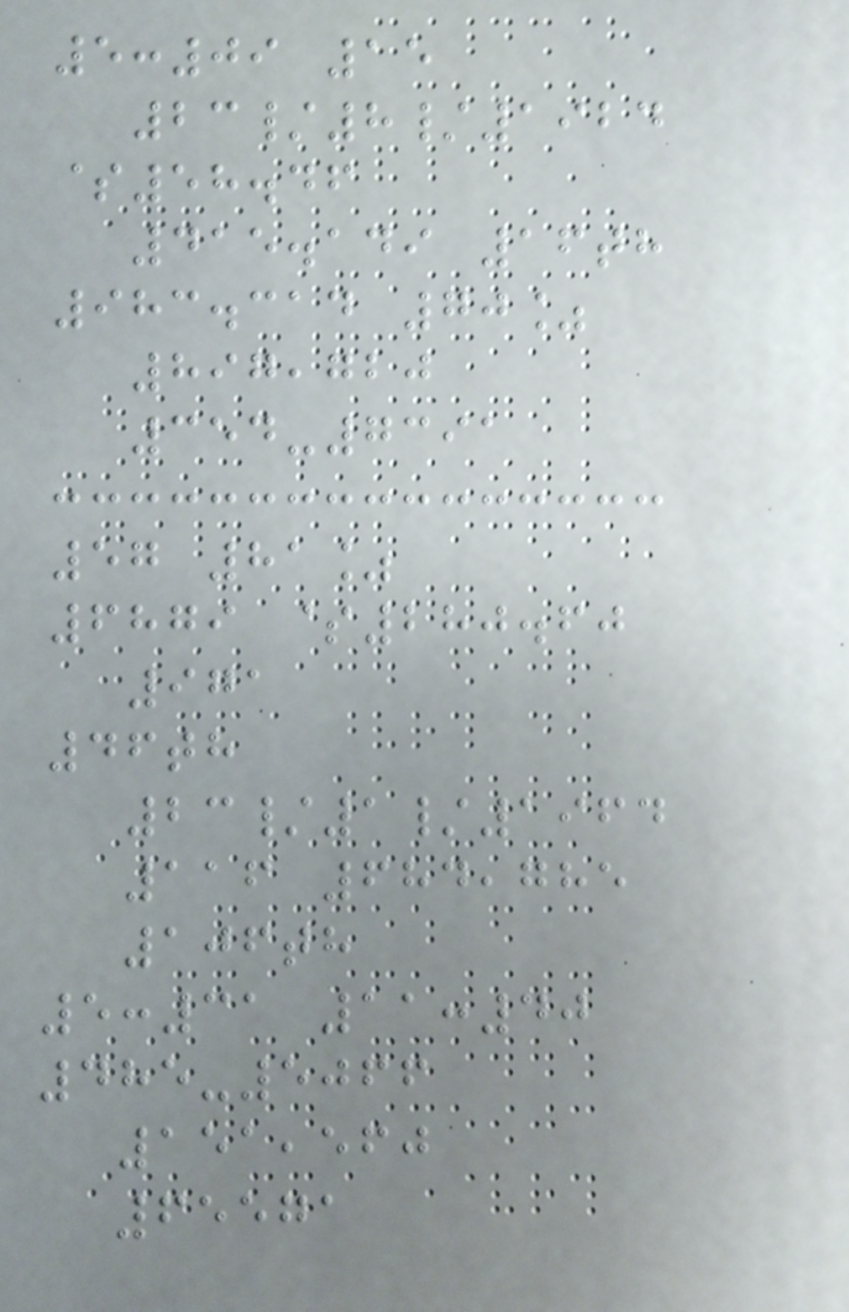5:09 15
23/8/1924
$58.46
415.149 16th
983.314 70%
897,720
354-7391
57 81%
6879 $280.60
971
46th
23/1/1964
116 684,785
106th
5:31 11:40
485-5066
151,560
65571
